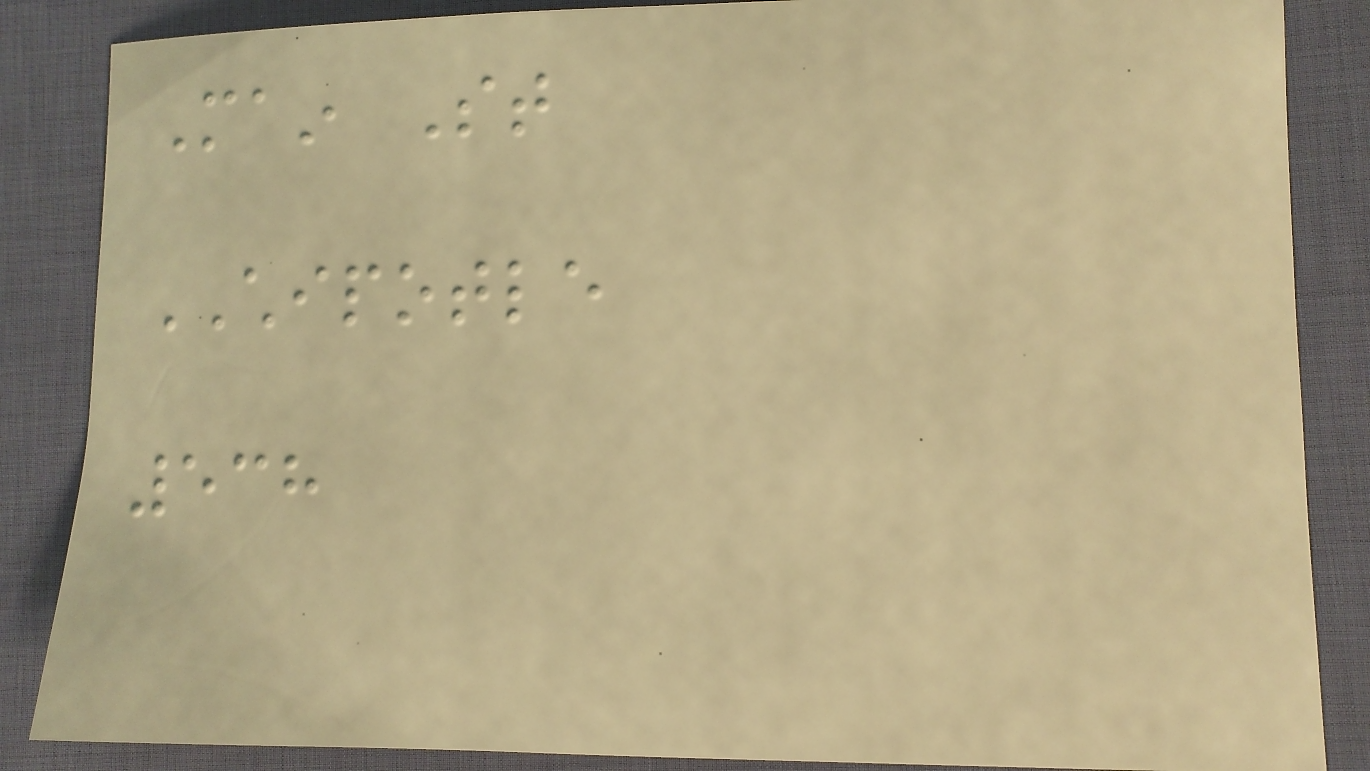Main St
CHIPOTLE
538
